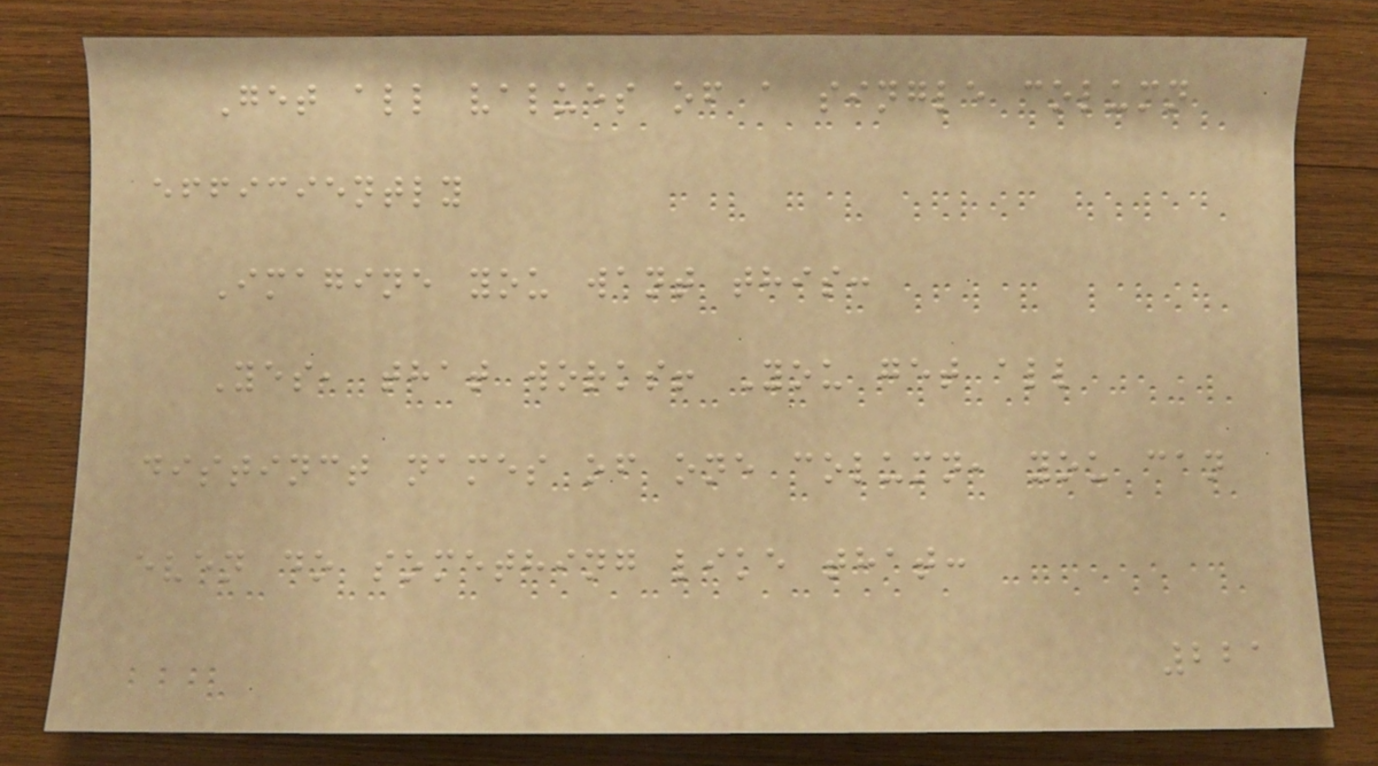Get all values of a single column
efficiently
Imagine you want this:
Yes, that works! You get all
distinct names of one column, you can
even do something like that:
221
